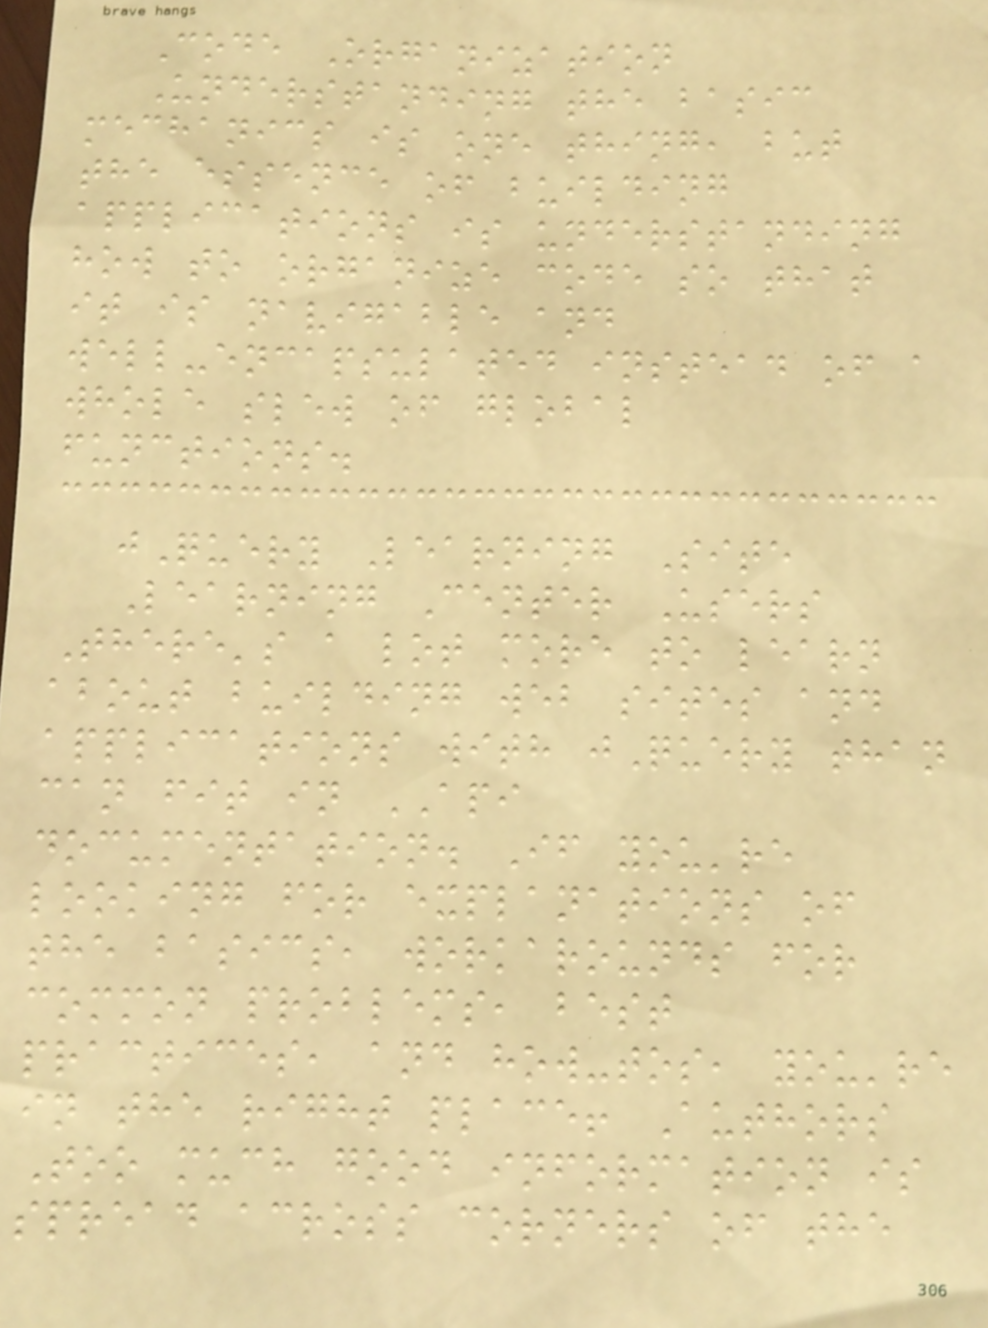Code Organization
Understanding the basic
mechanics is one thing, but
the essence of building
applications is understanding
how to organize code so that
it is navigable and
well-encapsulated instead of a
whole slew of global
functions.
jQuery Learning Site
Learning Center Users
There's a lot more to learn
about building web sites and
applications with jQuery than
can fit in API
documentation. If you're
looking for explanations of
the basics, workarounds for
common problems, best
practices, and how-tos, you're
in the right place! Authors
Too much good information is
spread across corners of the
